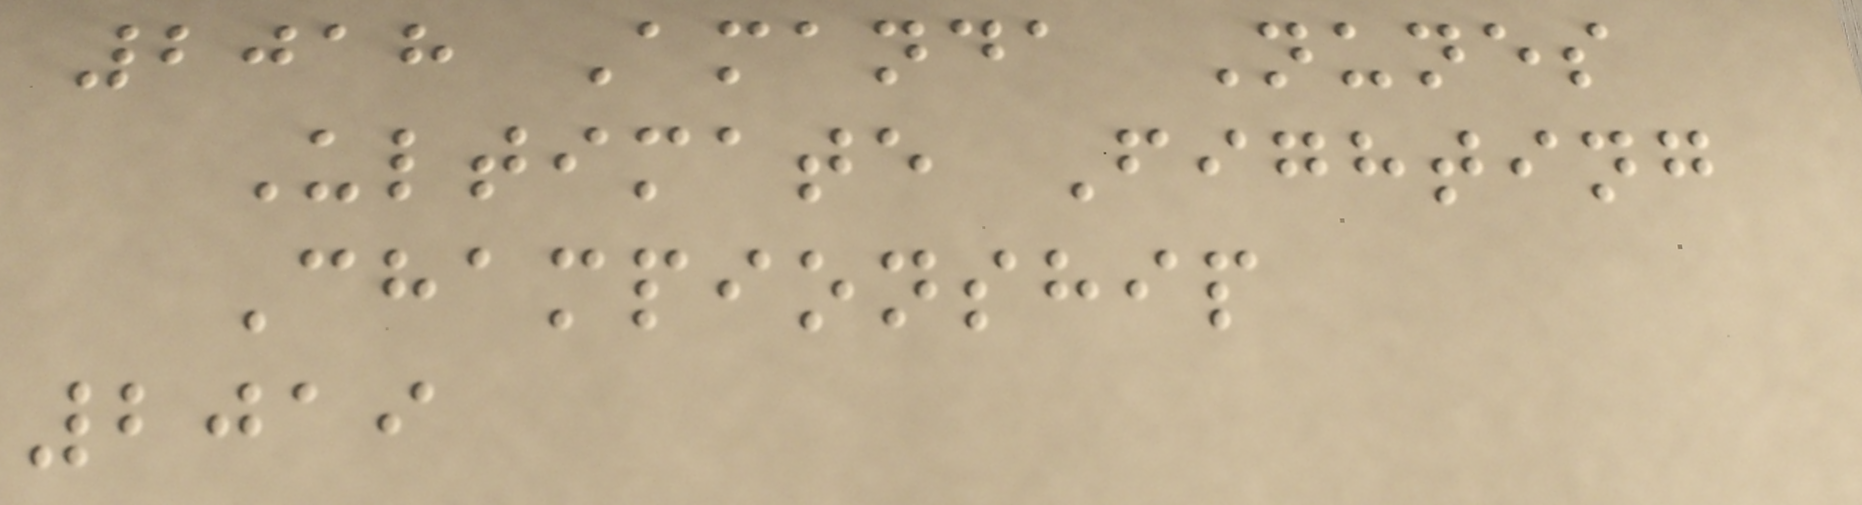2018 Amanda Nunes
Ultimate Fighting
Championship
2019
